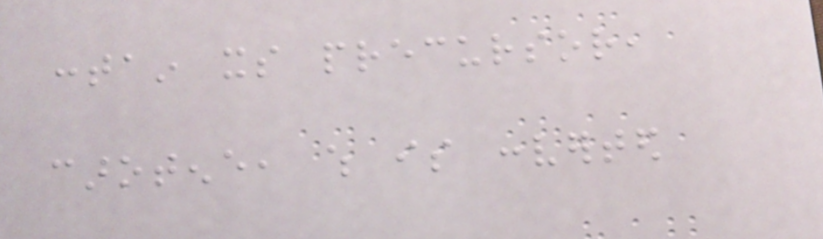contain its precursor,
carotene, which is converted
